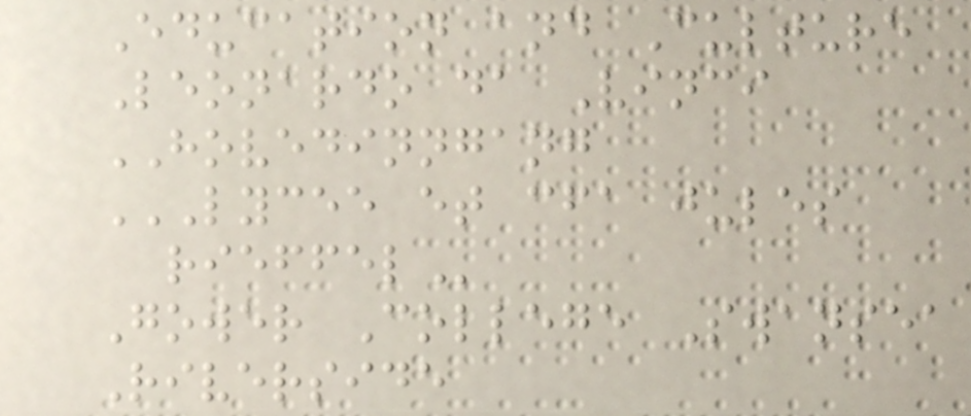Education and Culture
Leonardo da Vinci
HOVEDINNGANG
LYCEE ET CFA JULES
RIEFFEL
Gower College Swansea
Riverside
